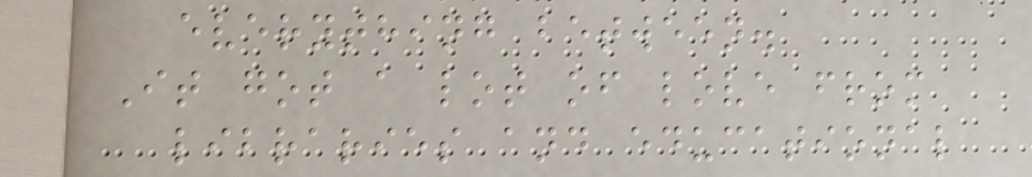everything between.
It got a lot of love from
libraries and educational
